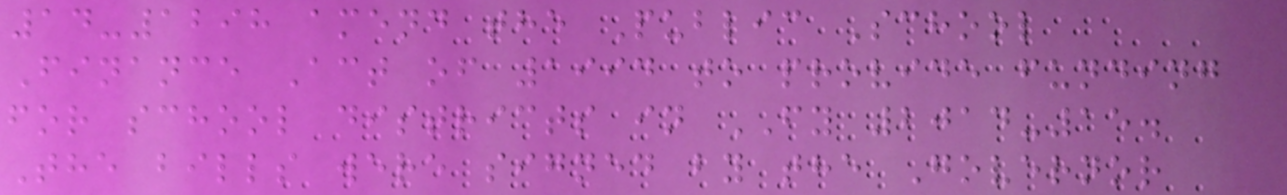14-1298 amend the Public School
Finance Act of 1994 to provide funding
for school districts in FY 2014-15.
The bills were signed by the Governor
